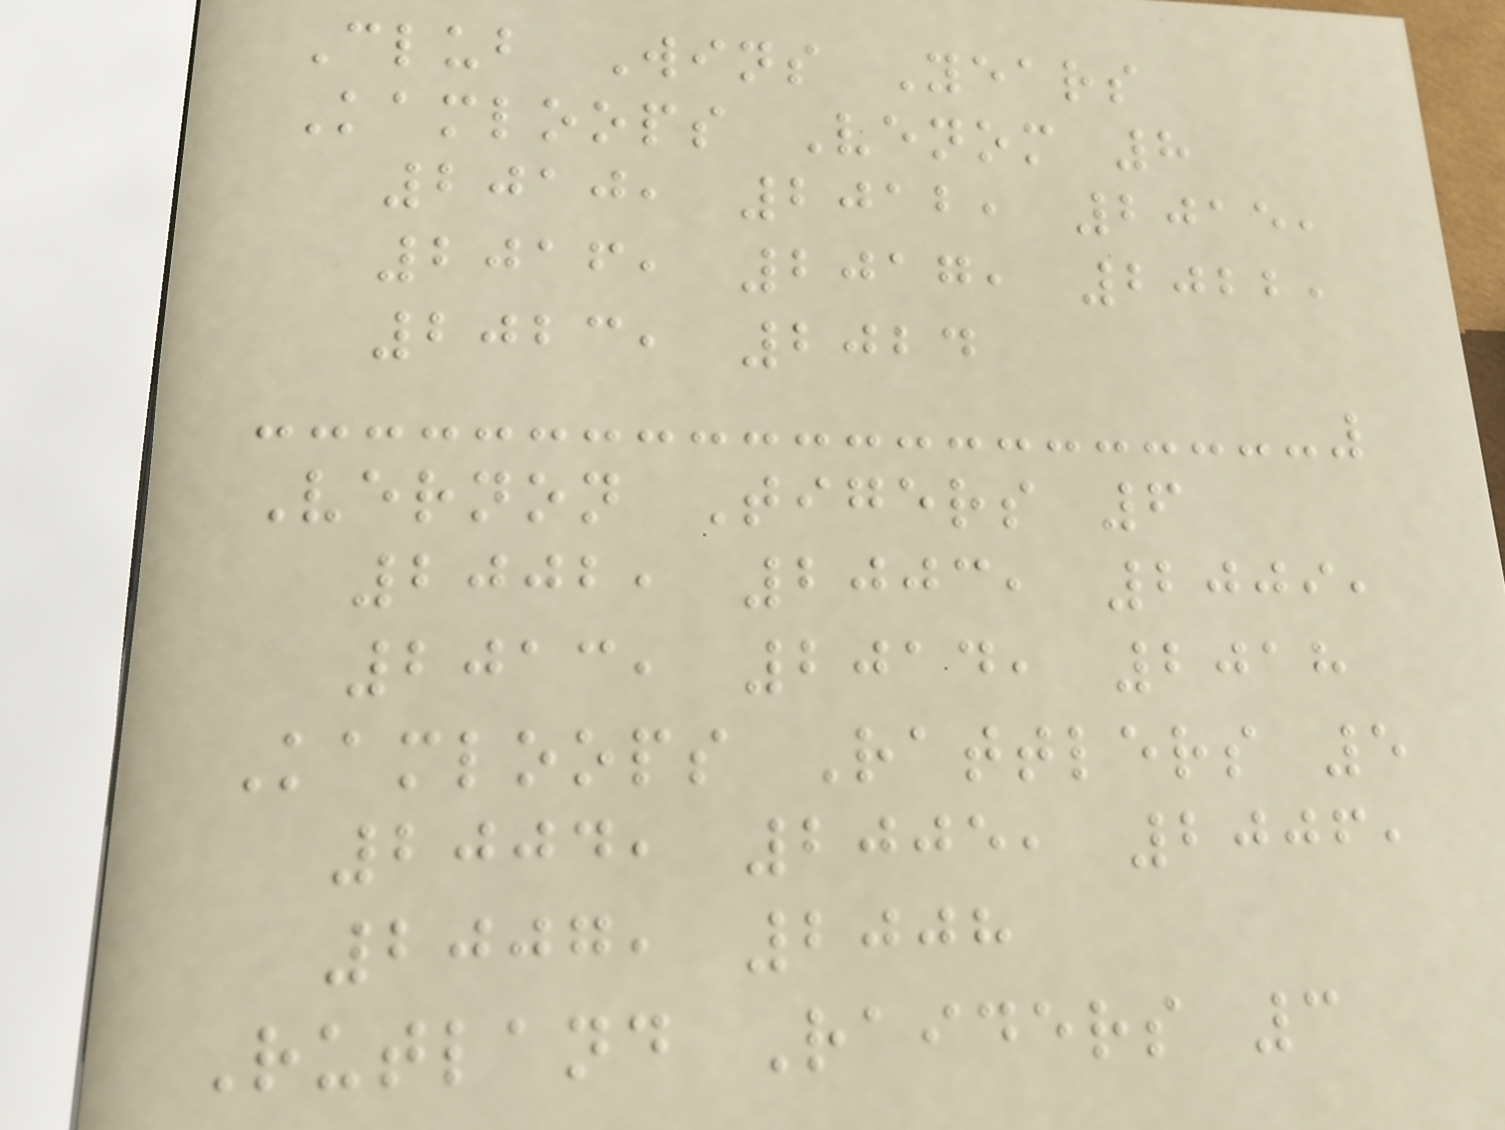Club Wins Years
Kamloops Venom 8
2010, 2012, 2015,
2016, 2017, 2022,
2023, 2024
Vernon Tigers 6
2002, 2003, 2009,
2013, 2014, 2018
Kamloops Rattlers 5
2004, 2005, 2006,
2007, 2008
Rutland Raiders 3
